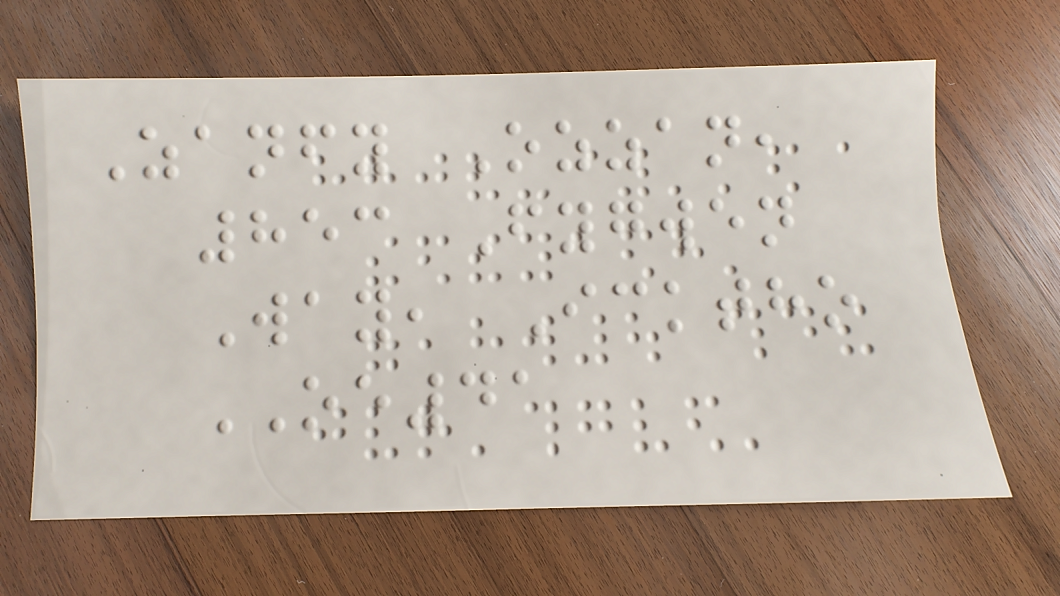Zanfy Ozzan,
853 Fygwen
Way, Icktho
OE41
